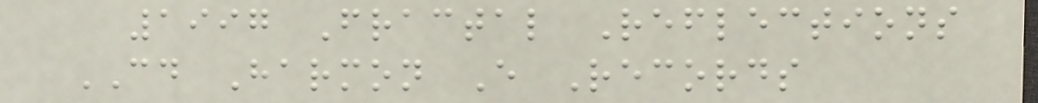1997 Fractal Reflections
CD Harmon E Records
